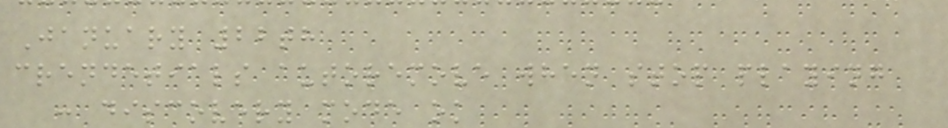January 22th
crendetials autoremove when stop playing
: discovery mode ok
